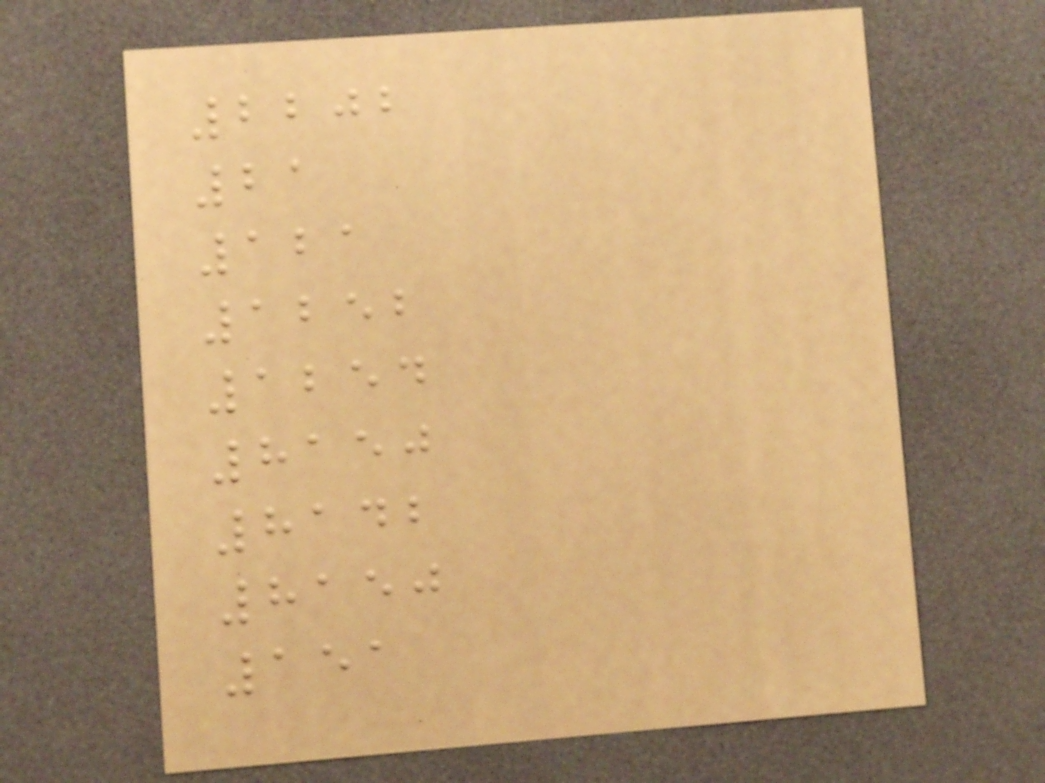2202
21
121
1252
1254
8150
8142
8150
151
